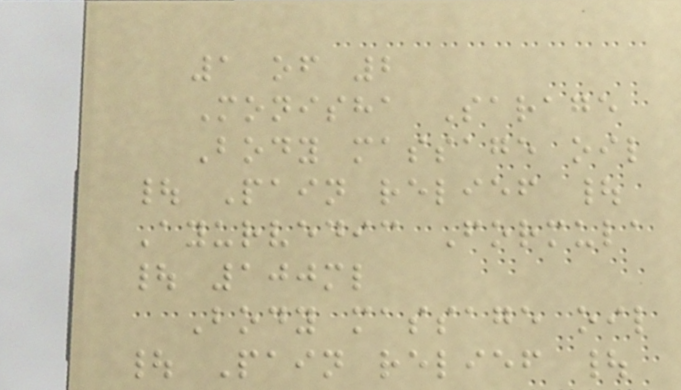1 of 2
Monisha Sarage
Body massage oil
| Pain relief |
Ayurvedic Formula
| 100ml
Body massage oil
| Pain relief |
